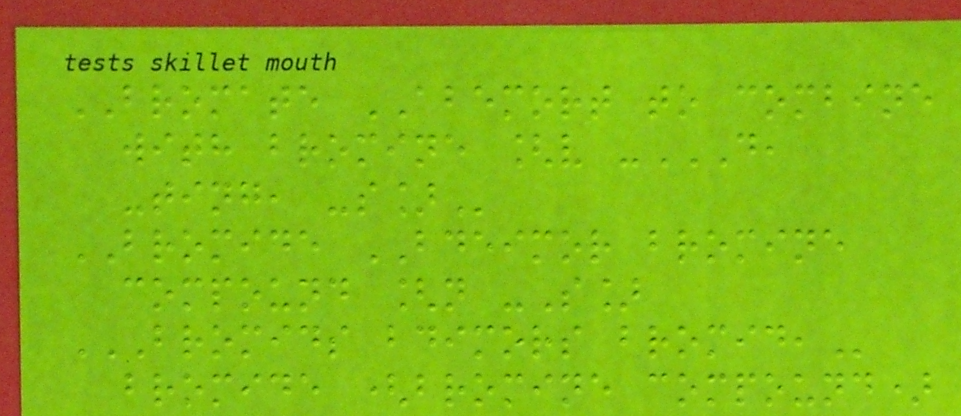BROMATE ABEMORT to combine
with bromine [v -D,
-TING, -S]
BROMIDE BDEIMOR bromine
compound [n -S]
BROMIDS BDIMORS BROMID,
bromide (bromine compound)
